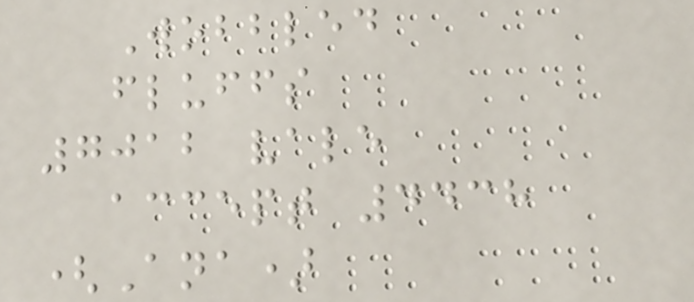Wobbled
fluffs
7012 vale
accept 4438
(Ana)
